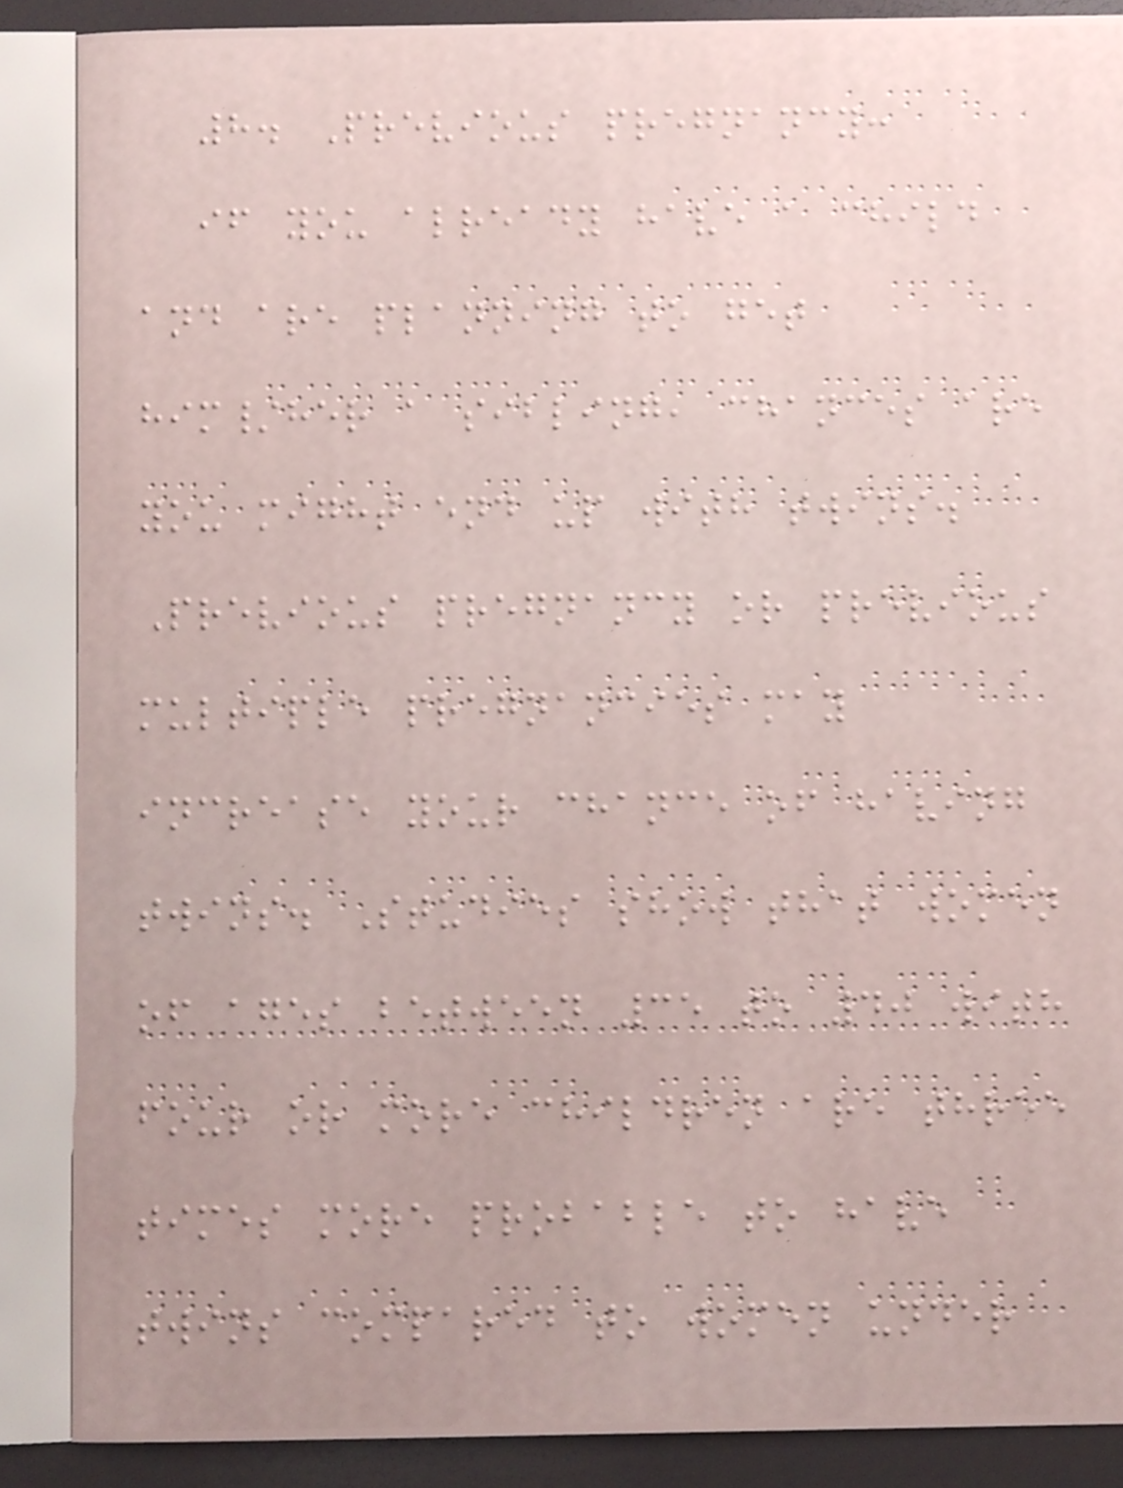8. Previous pregnancy:
if you already have a child
and are planning to get
him/her a sibling, chances are
you might end up with twins.
Previous pregnancy or previous
multiple pregnancies may
increase your chance of having
twins. Studies show that women
of ages between 35 to 40 with
four or more children are three
times more probable to have
twins compared to women under
